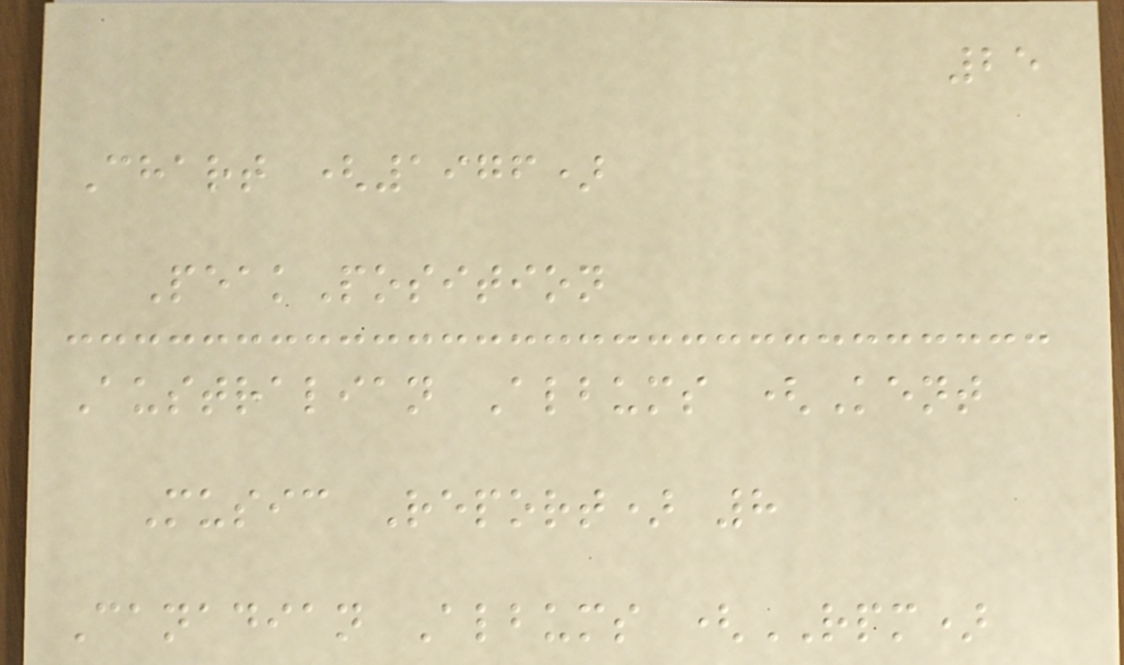25
Chart (1976)
PeakPosition
Australian Albums (Kent
Music Report) 8
Canadian Albums (RPM)
